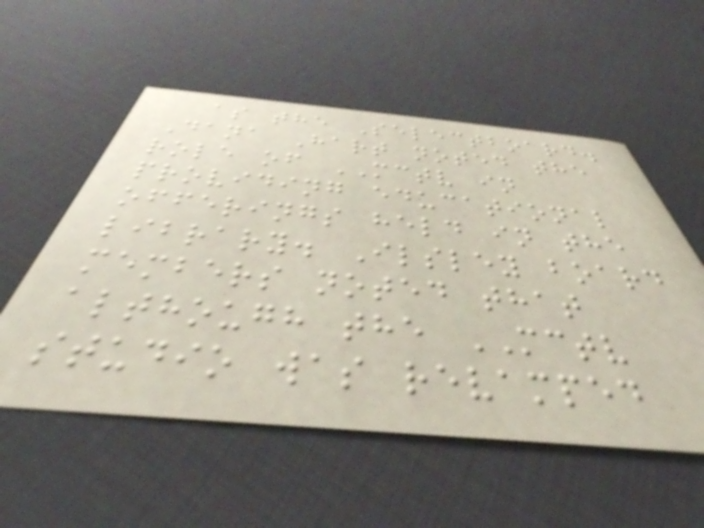as the Selectboard.
Dana Hart noted the
role of MCTV in
providing educational
offerings held in the
library. Ilsley board
members noted that
although the MCTV
studio was revamped
